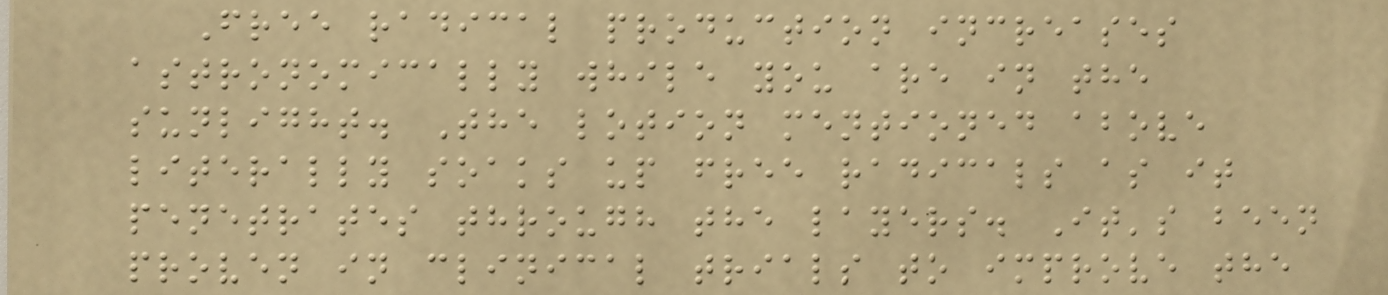Free radical production increases
astronomically while you are in the
sunlight. The lotion mentioned above
literally soaks up free radicals as it
penetrates through the layers. It's been
proven in clinical trials to improve the
